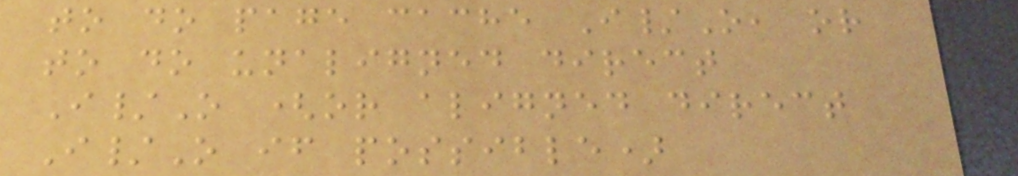to do page cache I/O, or
to do unaligned direct
I/O (or aligned direct
I/O if possible)
